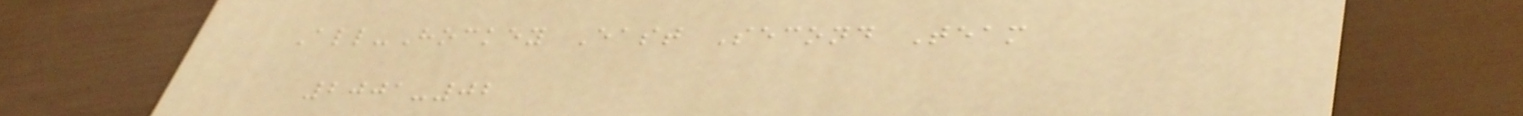All-Hockey East Second Team
2001-02
